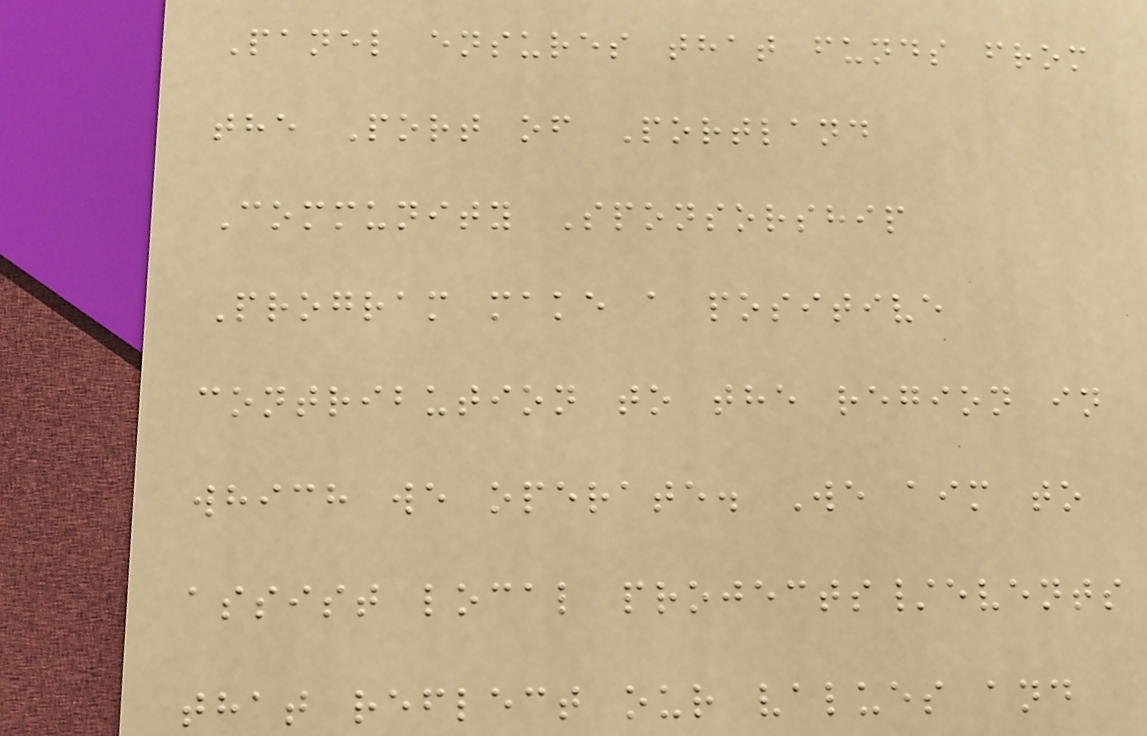Panel ensures that funds from
the Port of Portland
Community Sponsorship
Program make a positive
contribution to the region in
which we operate. We aim to
assist local projects/events
that reflect our values and
